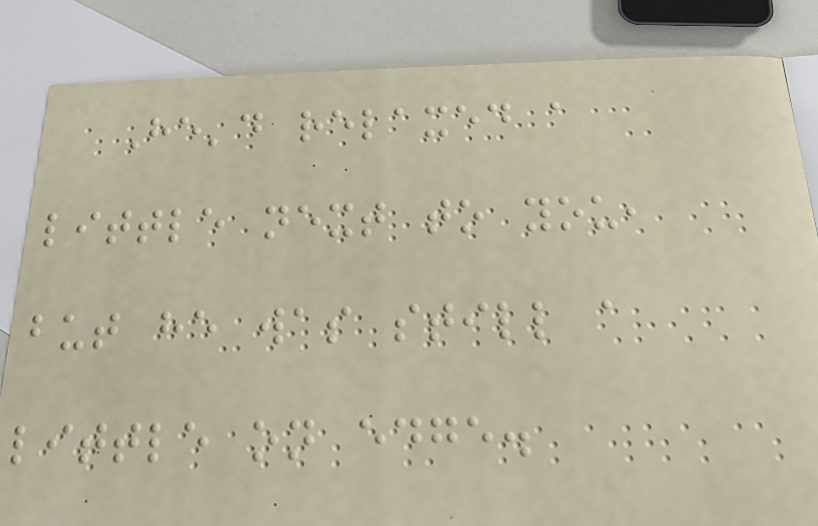He'd relaxed a
little next to you,
but he was still a
little on edge.
